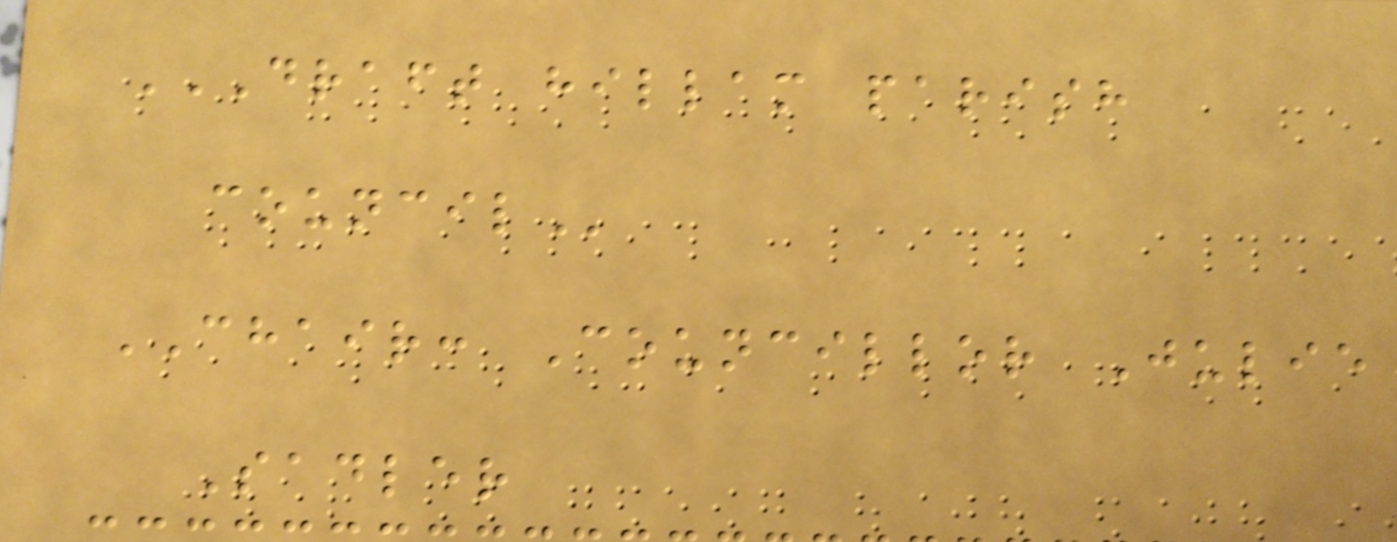DRAFT HILLAM PARISH
COUNCIL
CHAIR: Councillor Julie
Sadler
